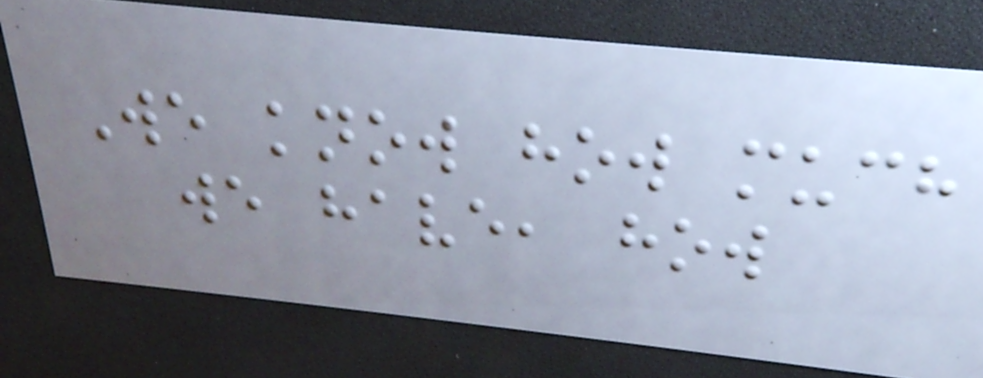We know how much
we have, how
